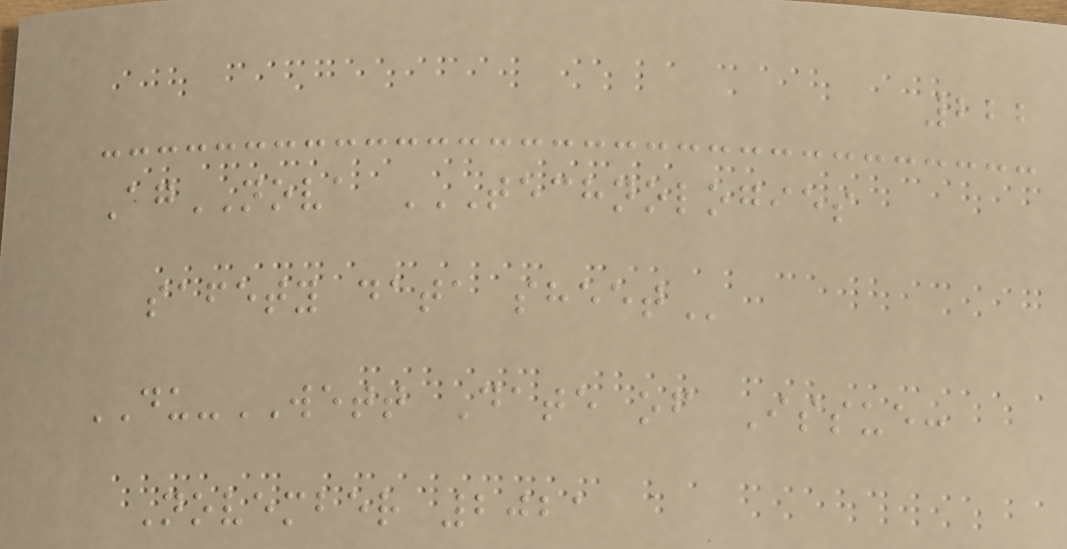222
AgNOVA TECHNOLOGIES
SAFETY DATA SHEET
DU-WETT Date of Issue:
November 2021
